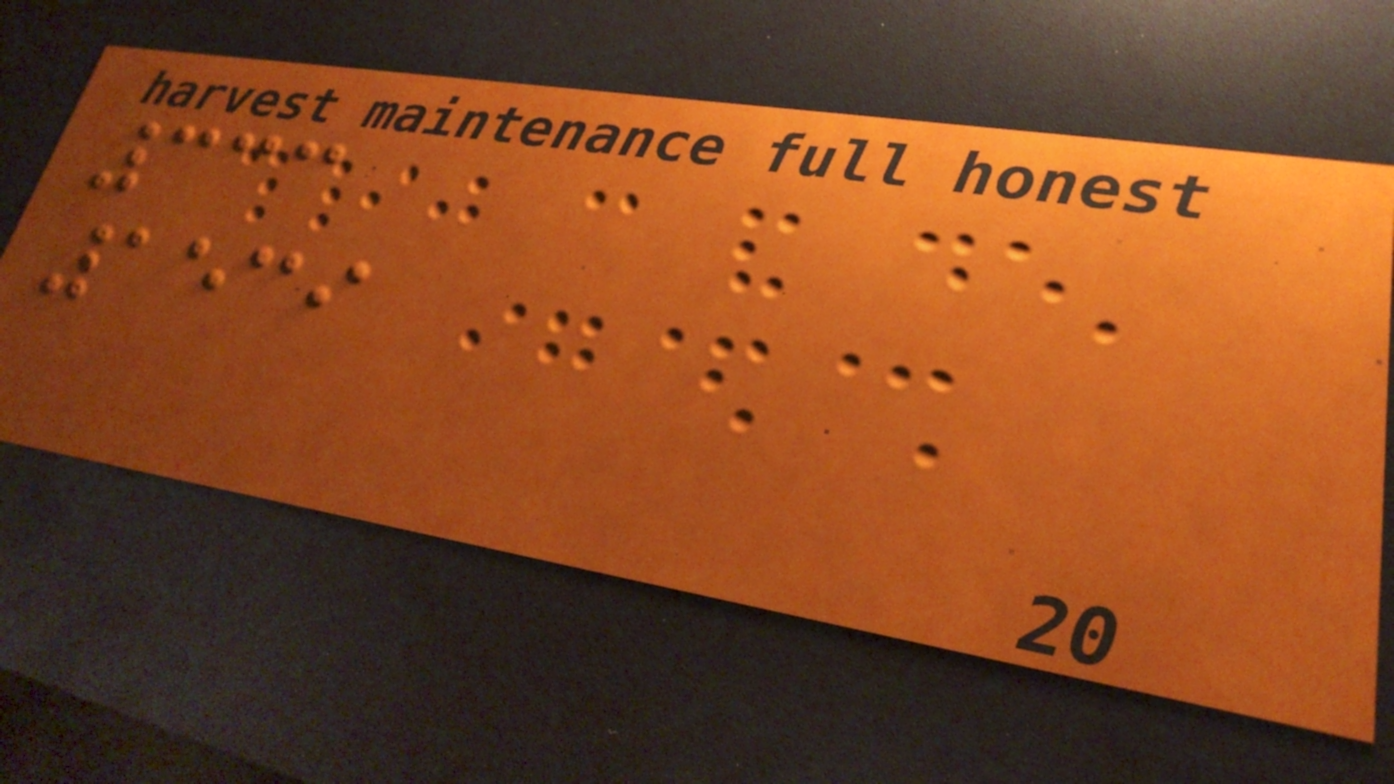333
1539
